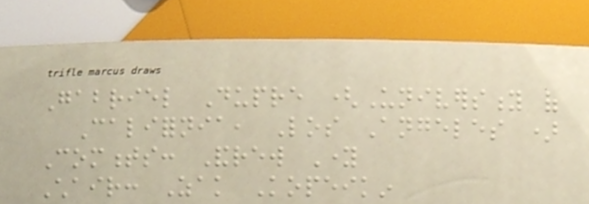Gabriel Dupre (University of
California, Los Angeles )
Comments: Andrew Young
Chair: Zak Kopeikin
